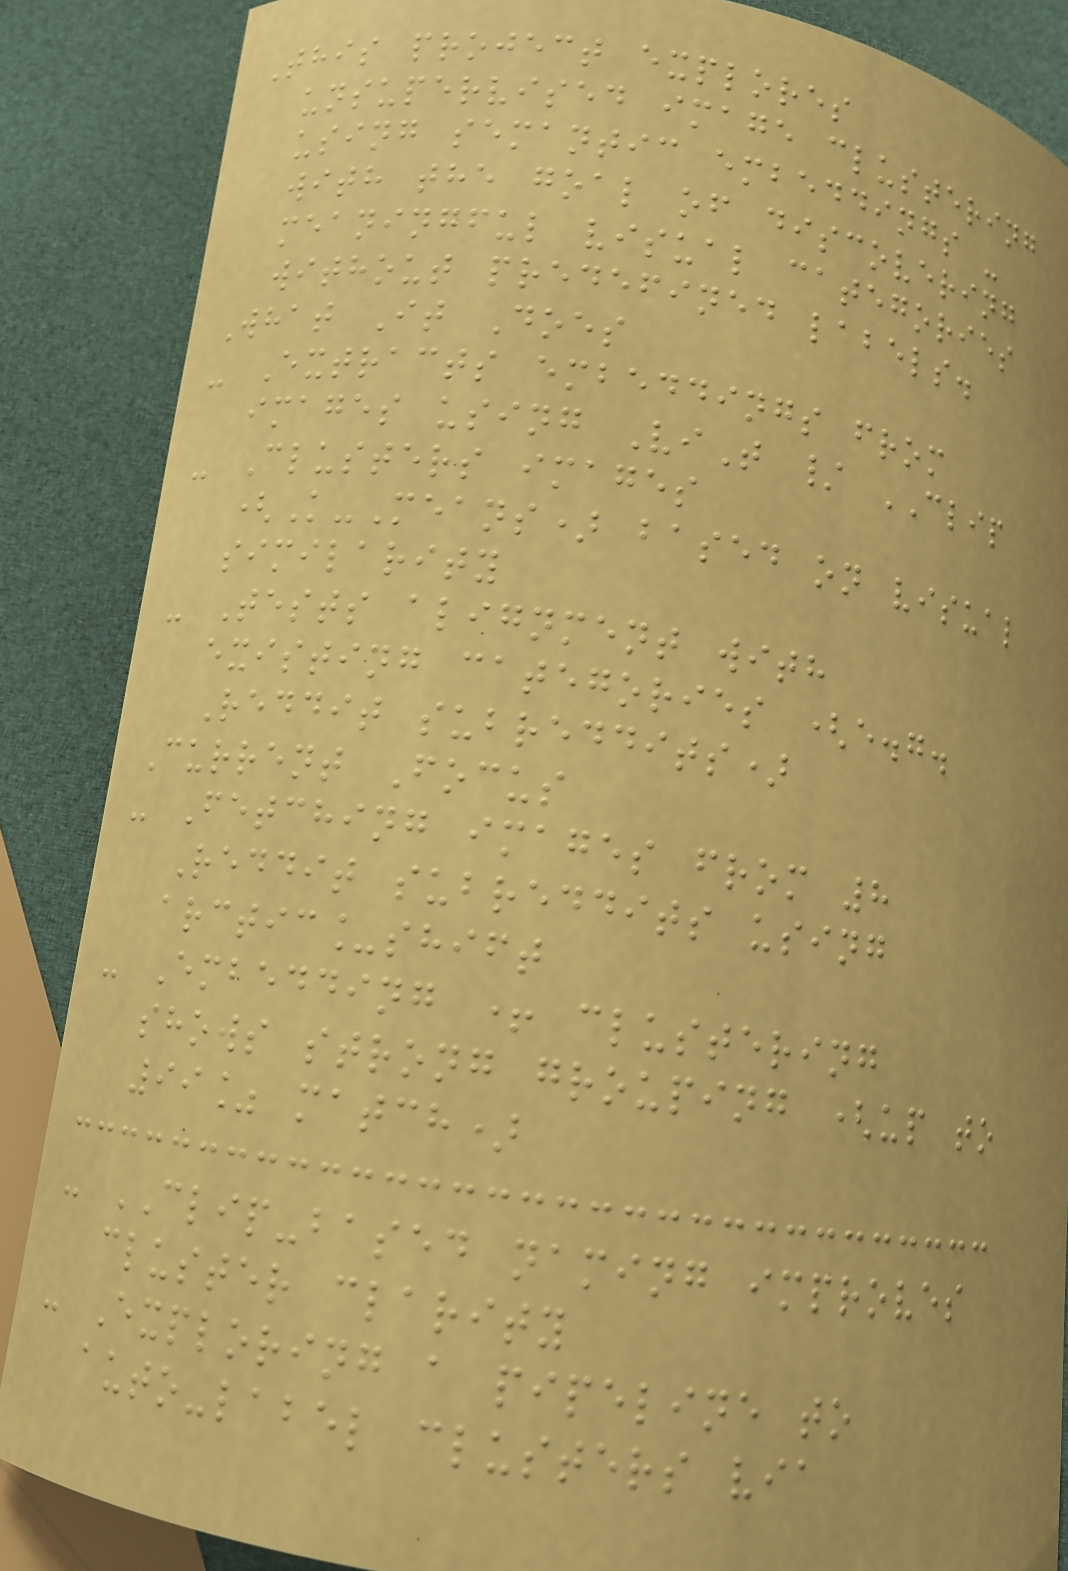This project explores
unsupervised image clustering
using semantic embeddings -
with the goal of discovering
meaningful visual categories
without predefined labels.
What It Does
- Extracts embeddings from
images using ViT / CLIP
- Clusters images
(K-Means) based on visual
similarity
- Tests alignment with
existing categories (e.g.
Reddit subreddits)
Current Focus
- Fetching images from 8
Reddit subreddits using
arctic_shift
- Embedding + clustering
shows strong grouping (up to
99% match)
- CLIP-based naming improves
cluster clarity
- Exploring a pipeline to
auto-label clusters via
